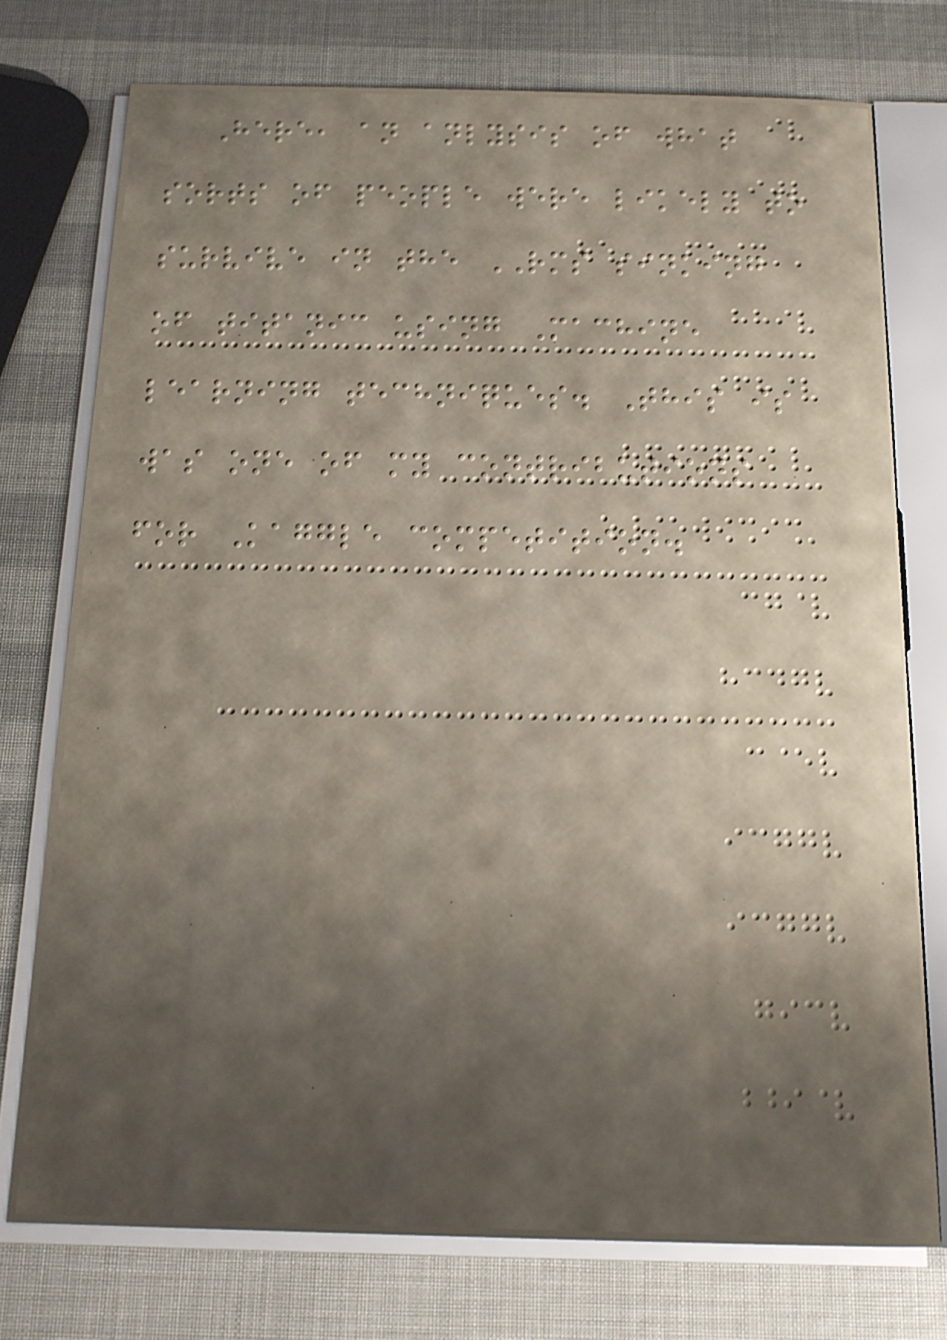Here, an anlysis of what
sorts of people were likely to
survive in the RMS sinking
of titanic using Machine
learning techniques. This is
was one of my contributions
for Kaggle competition.
